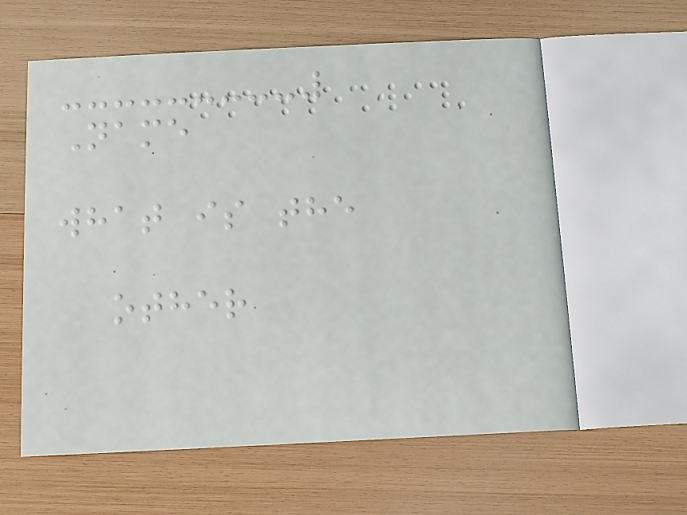Name
what is the
other
